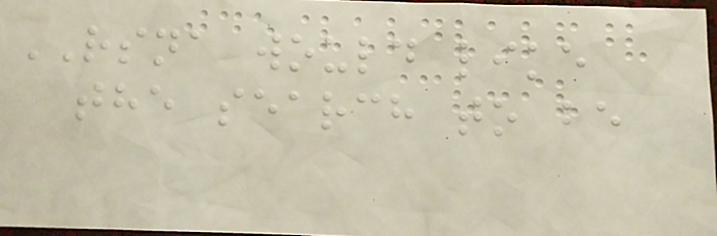RSNA would like
the search to be
